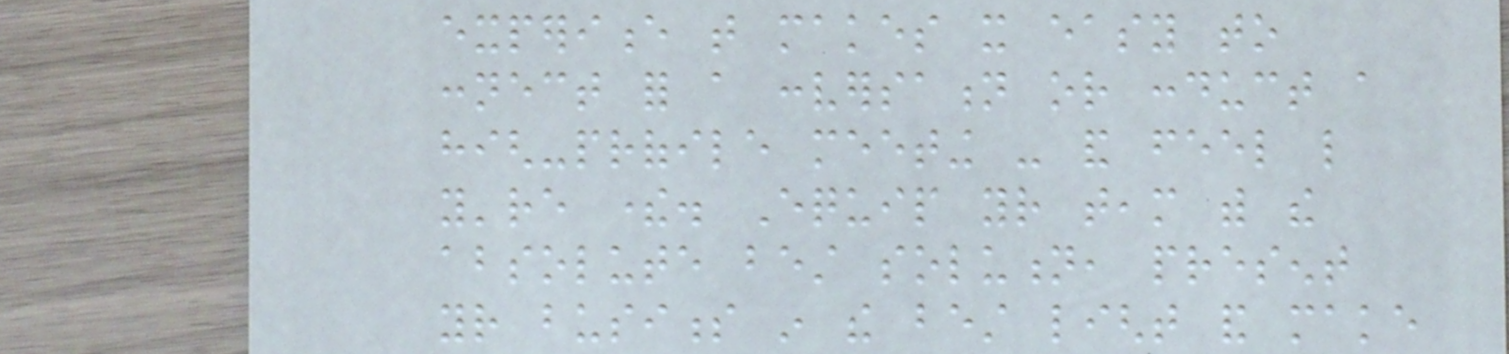experience that makes it easy to
connect for a conversation or conduct a
high-profile meeting - and feel like
you're there. Equip your team with the
absolute best solution, present
your business in the best light and make
